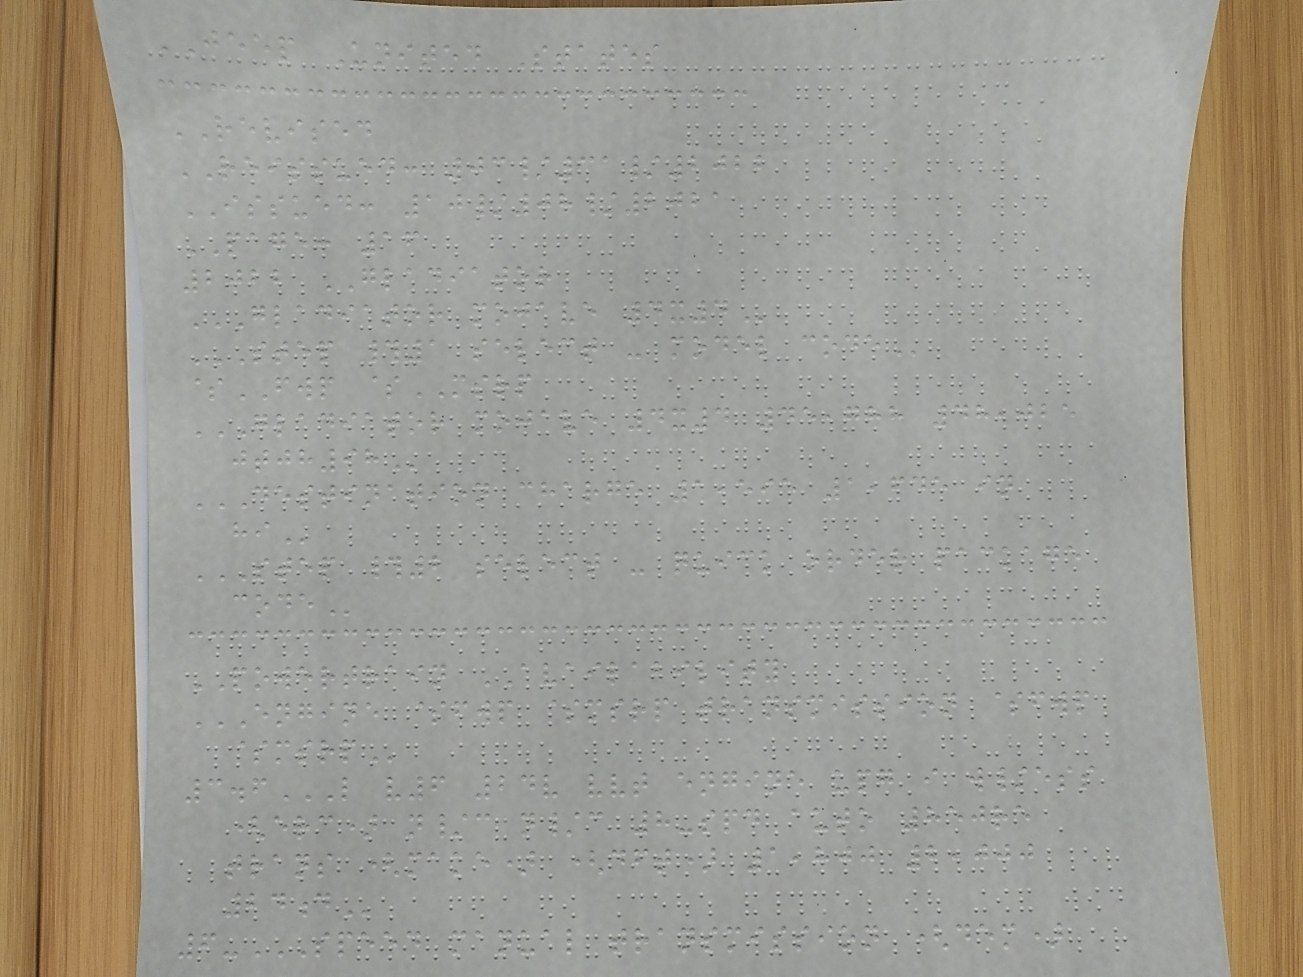JEEP United States
REVISED
REISSUED: 03/31/2022
ISSUED: 10/08/2021
PAGE: 16
2022 GLADIATOR
GLADIATOR MOJAVE 4X4
STEP #1 SELECT - MODEL CODE
$FWP $MSRP
GLADIATOR MOJAVE 4X4 45,788 48,025
JTJH98
DESTINATION CHARGE 1,595 1,645 IN
HI
STEP #2 SELECT - QUICK ORDER PACKAGE
CODE
POWERTRAIN AVAILABILITY
ENGINE $FWP $MSRP TRANSMISSION $FWP
$MSRP
3.6L V6 24V VVT ENGINE UPG I W/ESS
(ERC) N/C N/C 8-SPD AUTO 850RE
TRANS (MAKE) (DFT) 1,800 2,000
24D
6-SPEED MANUAL TRANSMISSION (DEM)
